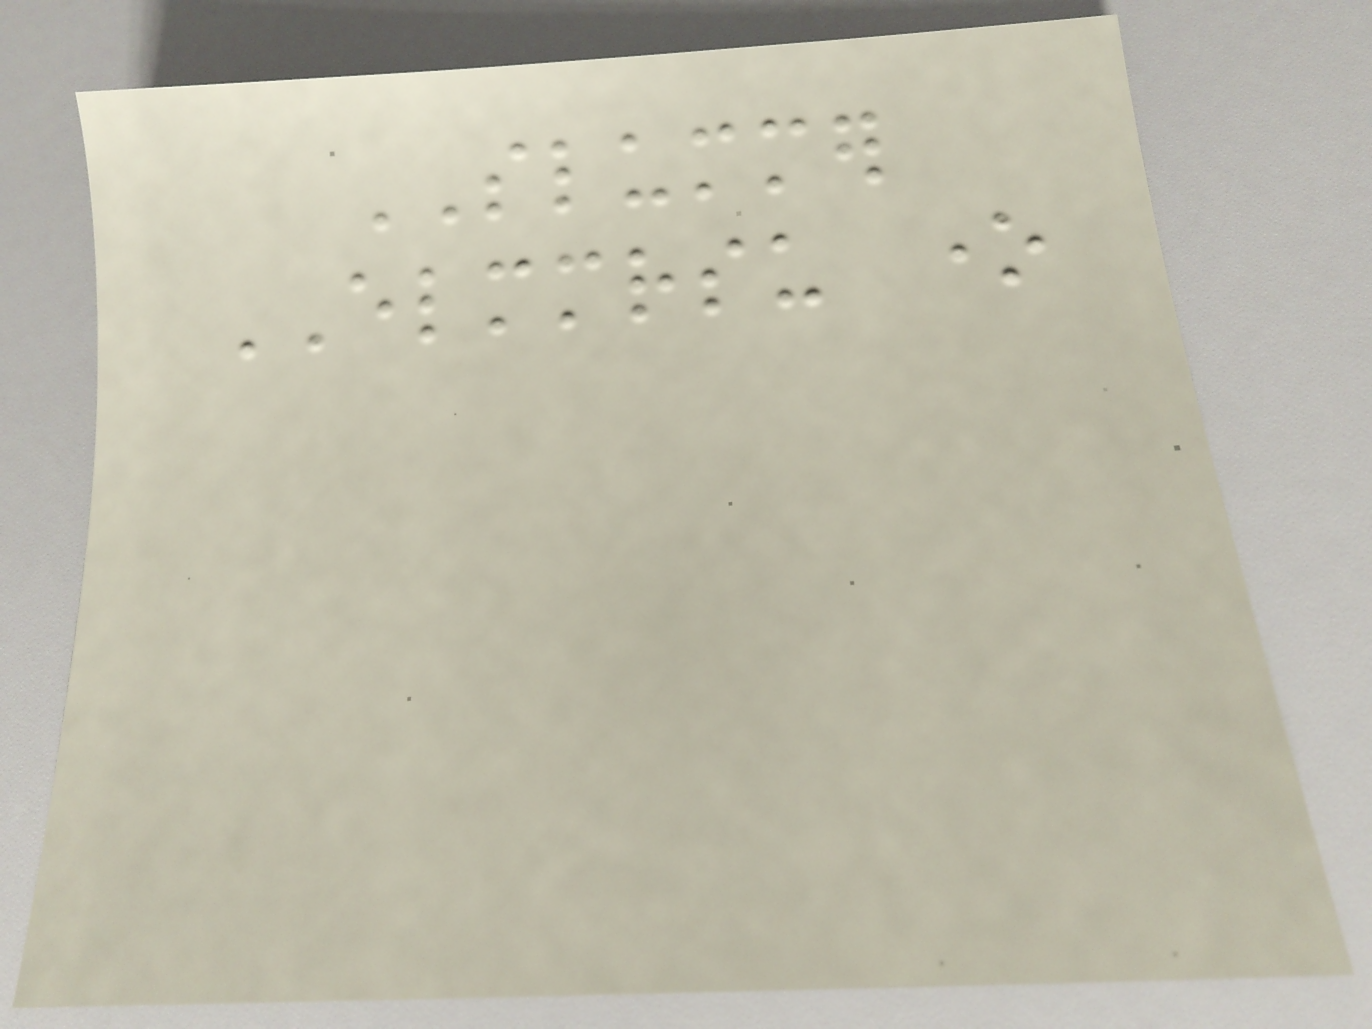SLUMMER
ELMMRSU one
